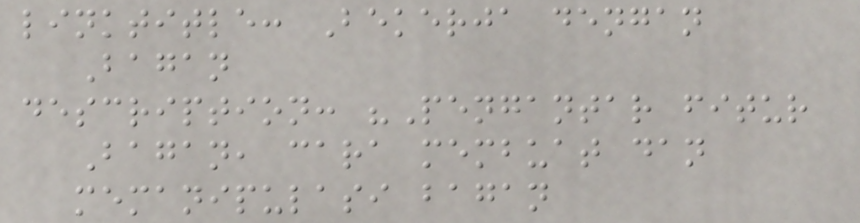linktitle: Bekerja dengan
Bagan
description: "Pengantar fitur
Bagan, cara membuat dan
memanipulasi bagan
